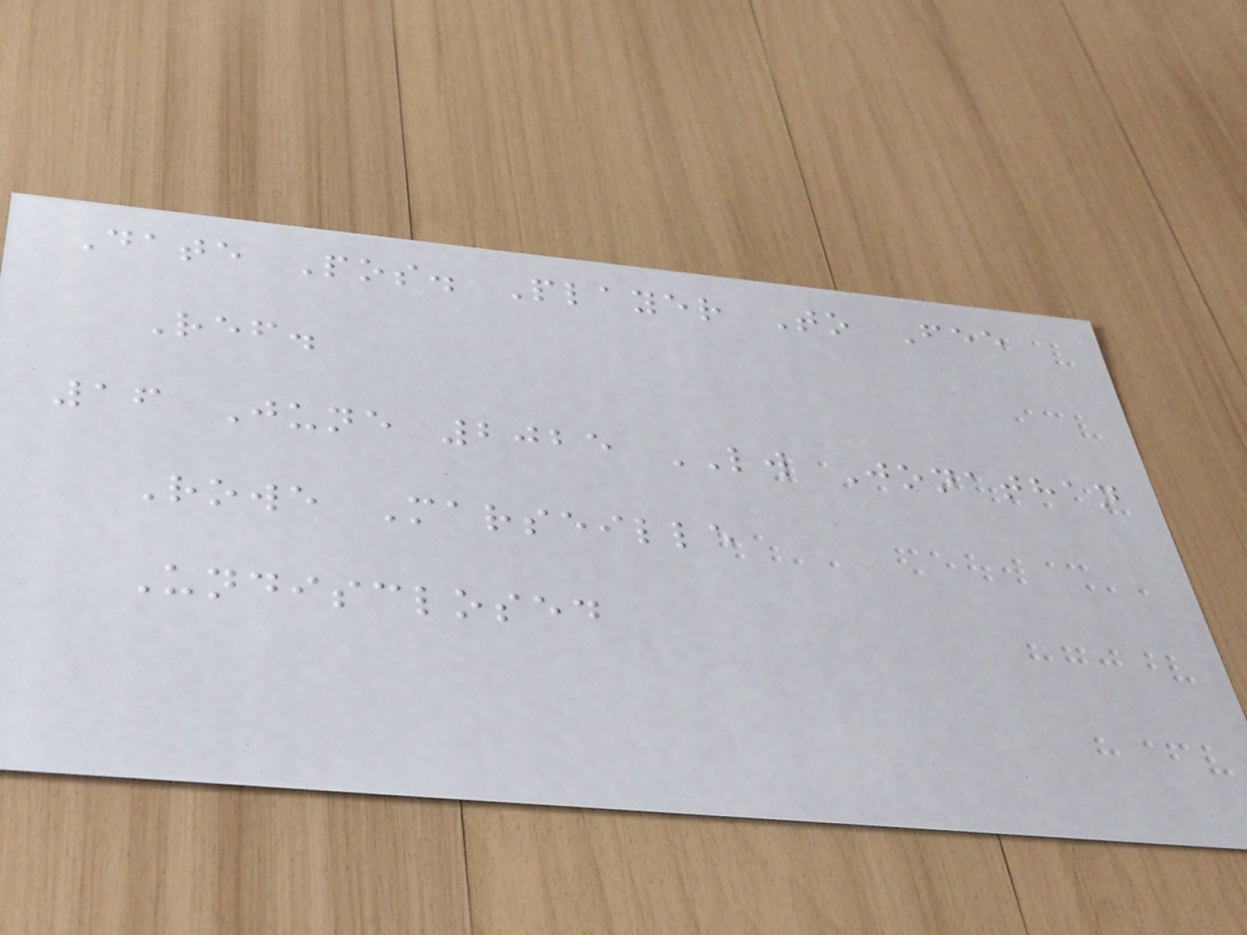Date Pos. Player To Fee
Ref.
16 June 2025 LW Jonathan
Rowe Marseille
Undisclosed
